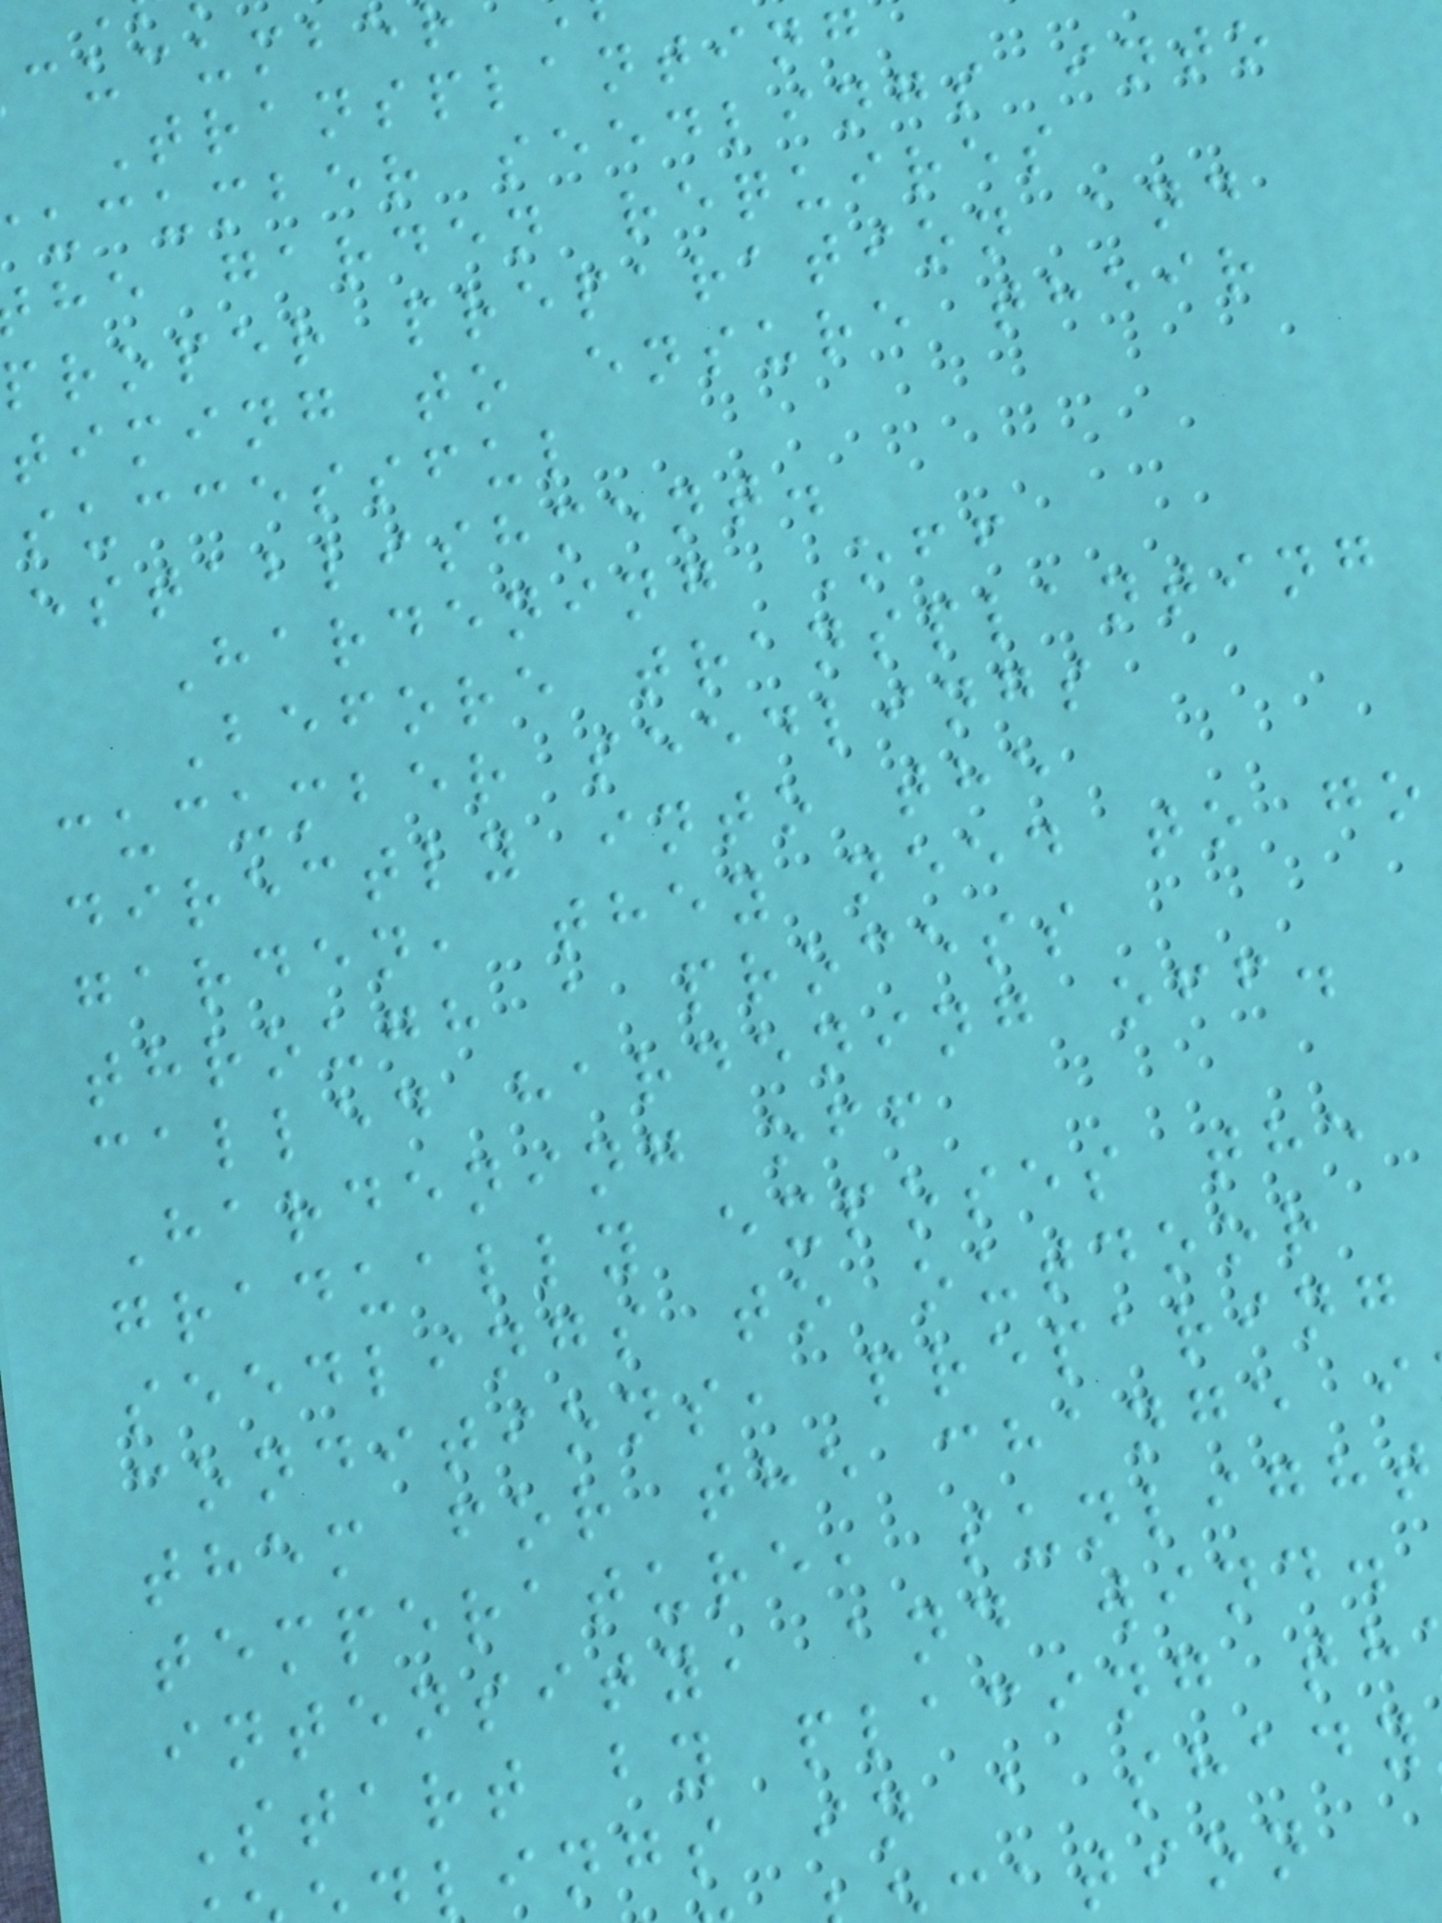Transplanting
ucumber seedlings into
he garden requires
proper preparation and
timing to ensure their
successful
establishment.
Hardening Off
Before transplanting
cucumber seedlings
directly into the
garden, they need to go
through a process
called hardening off.
Hardening off
gradually exposes the
seedlings to outdoor
conditions, preparing
them for the change i
temperature, sunlight
intensity, and wind.
Start by placing th
lings in a shady
ation
